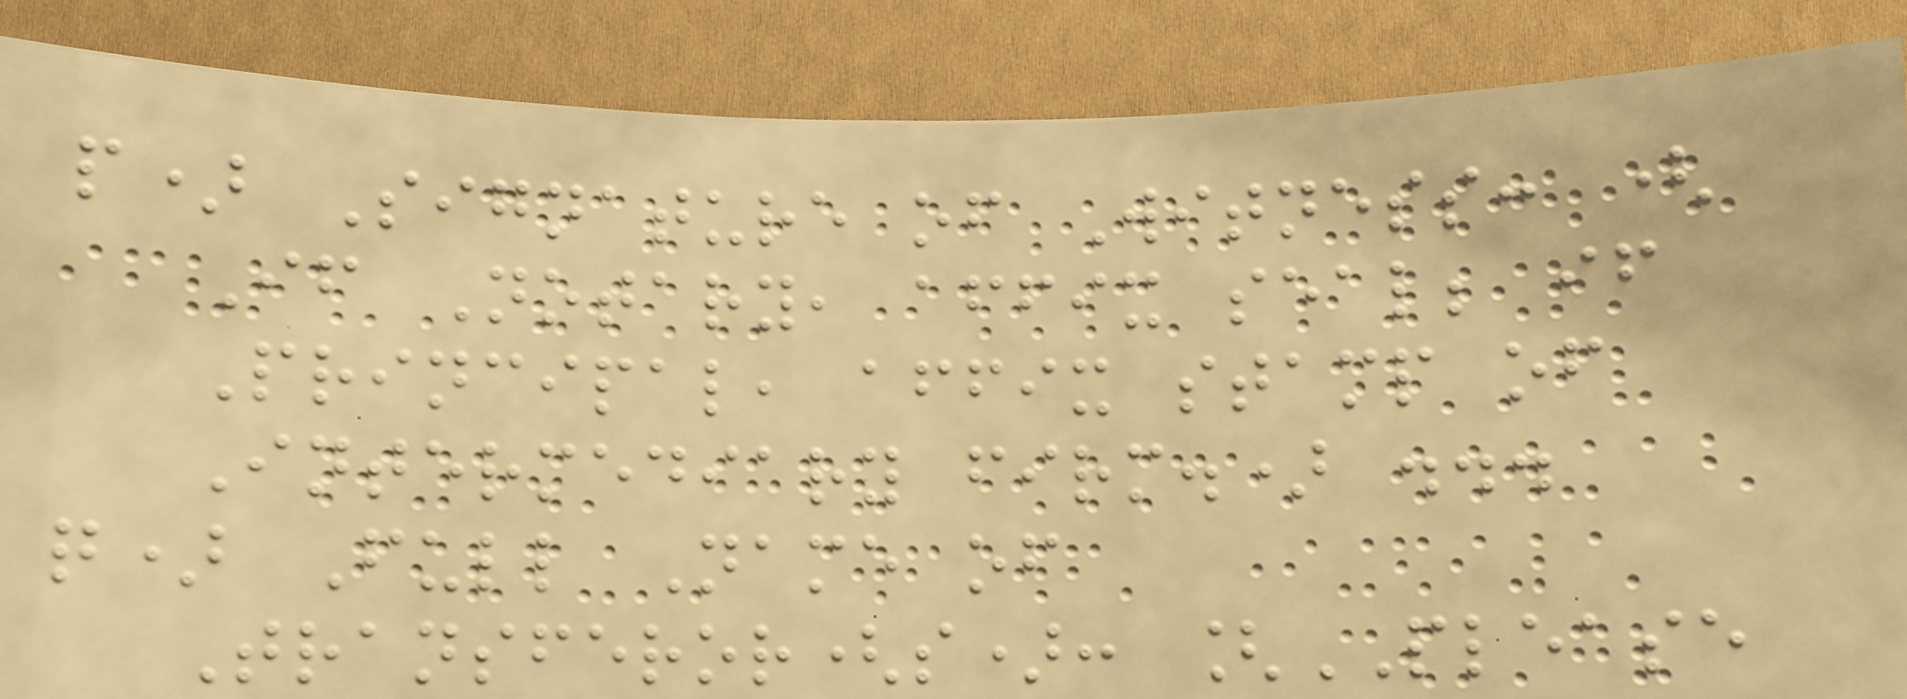p) Signature of Witness: (
If Notary, affix seal; if
Principal, affix stamp of
Intermediary firm.) ...
q) Full Name of
Transferor(s): [PLEASE
